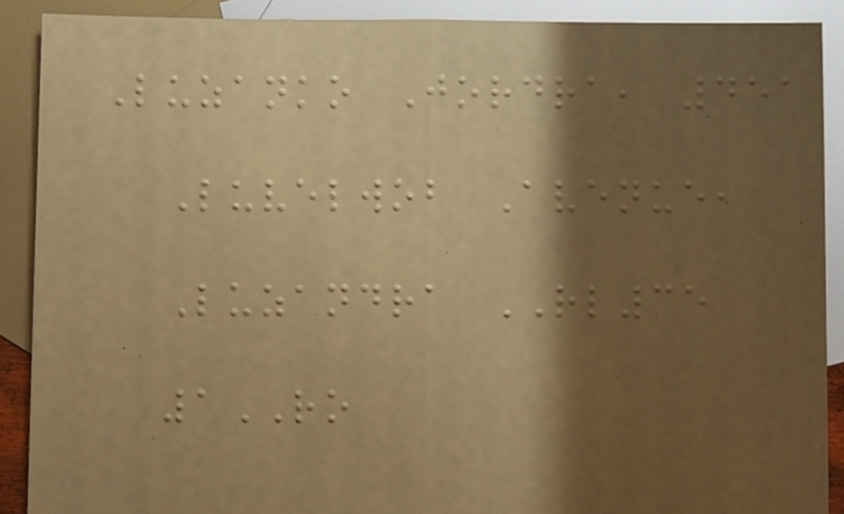Luzanko Jordra, 451
Luvelwob Avenue,
Luzandra RL35
1RO
